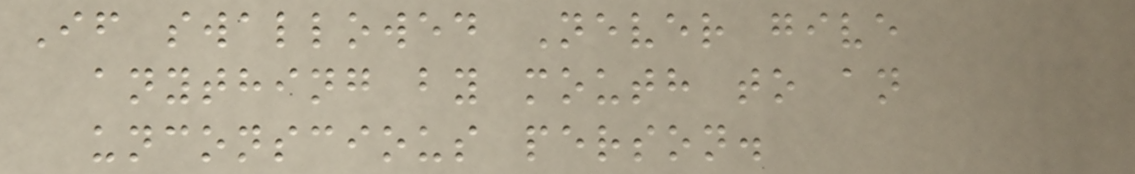If swallowed Never give
anything by mouth to an
unconscious person.
